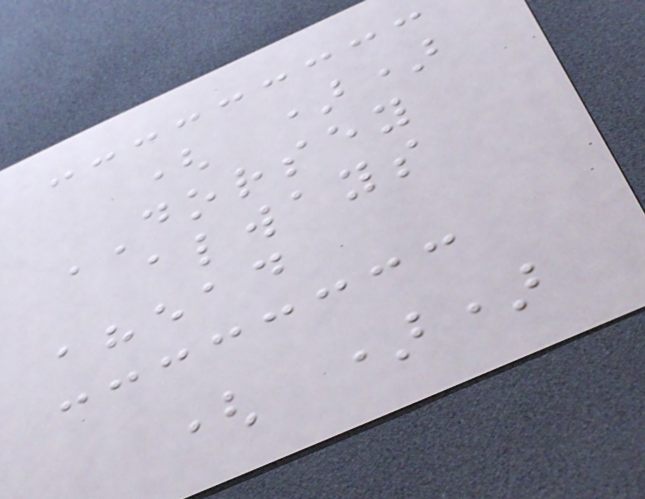( ))
DORSEY
always
ahead
( ))
